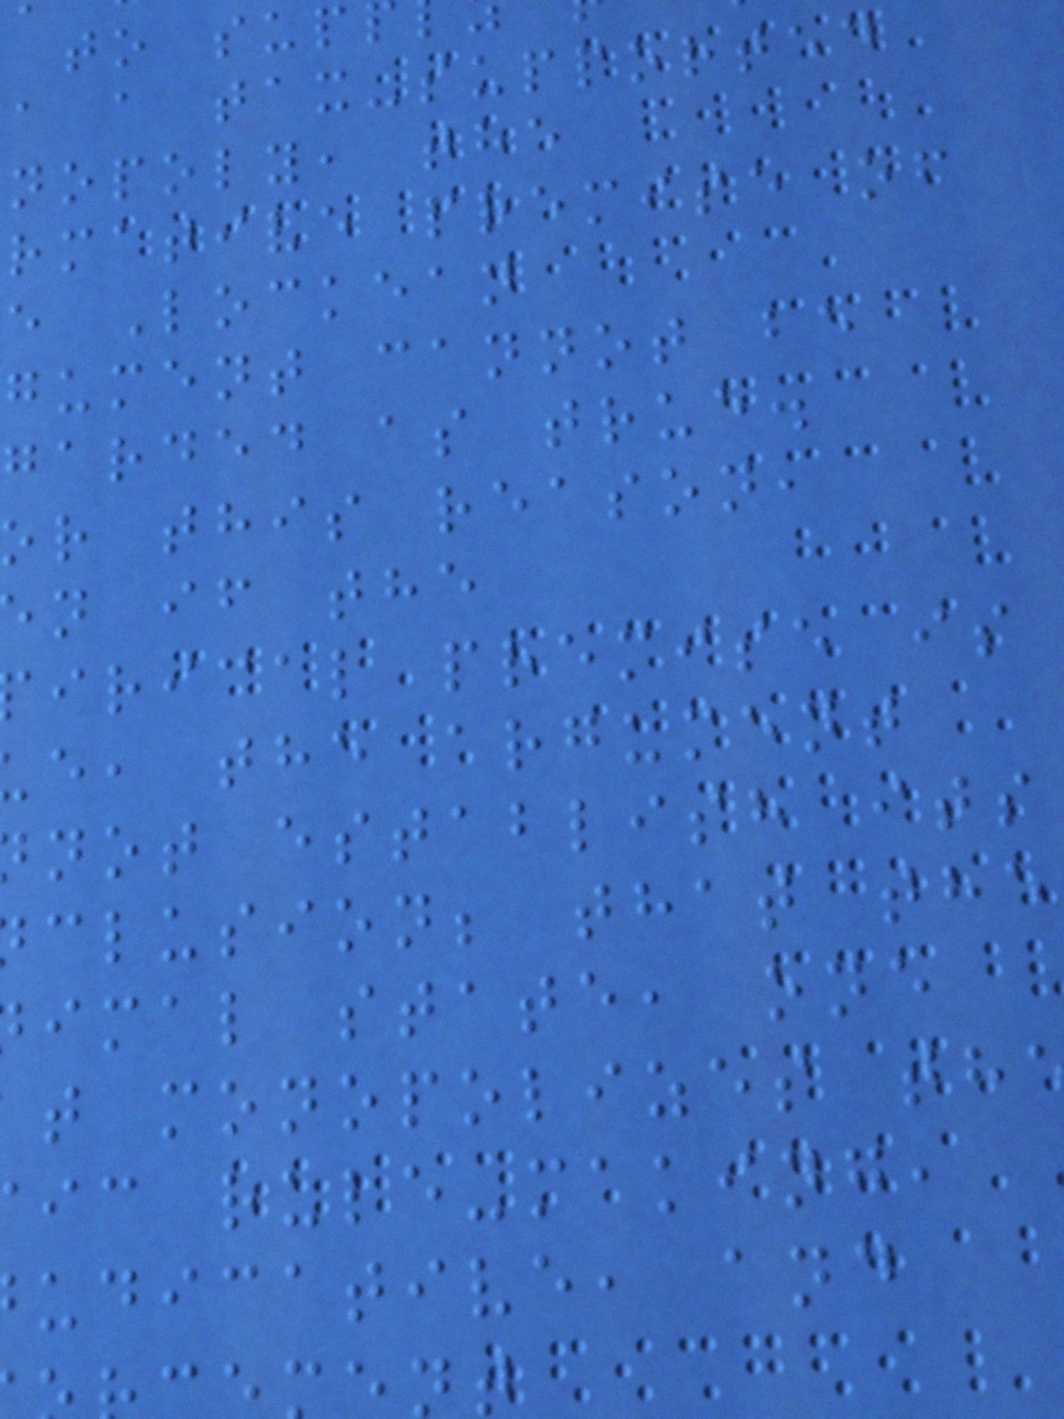to sup
a a tax-supported
nopoly, the
rmative premise of
e Lockean
gument cannot be
garded as true.
or this reason,
n if the
irical premise is
e, the argument
not establish its
clusion; that the
imal state, one
t monopolizes th
ic rule-making,
udicative, and
